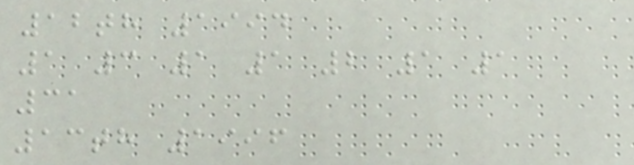12th 1994
1 3 1 1 2 1 1
31
13th 1996
